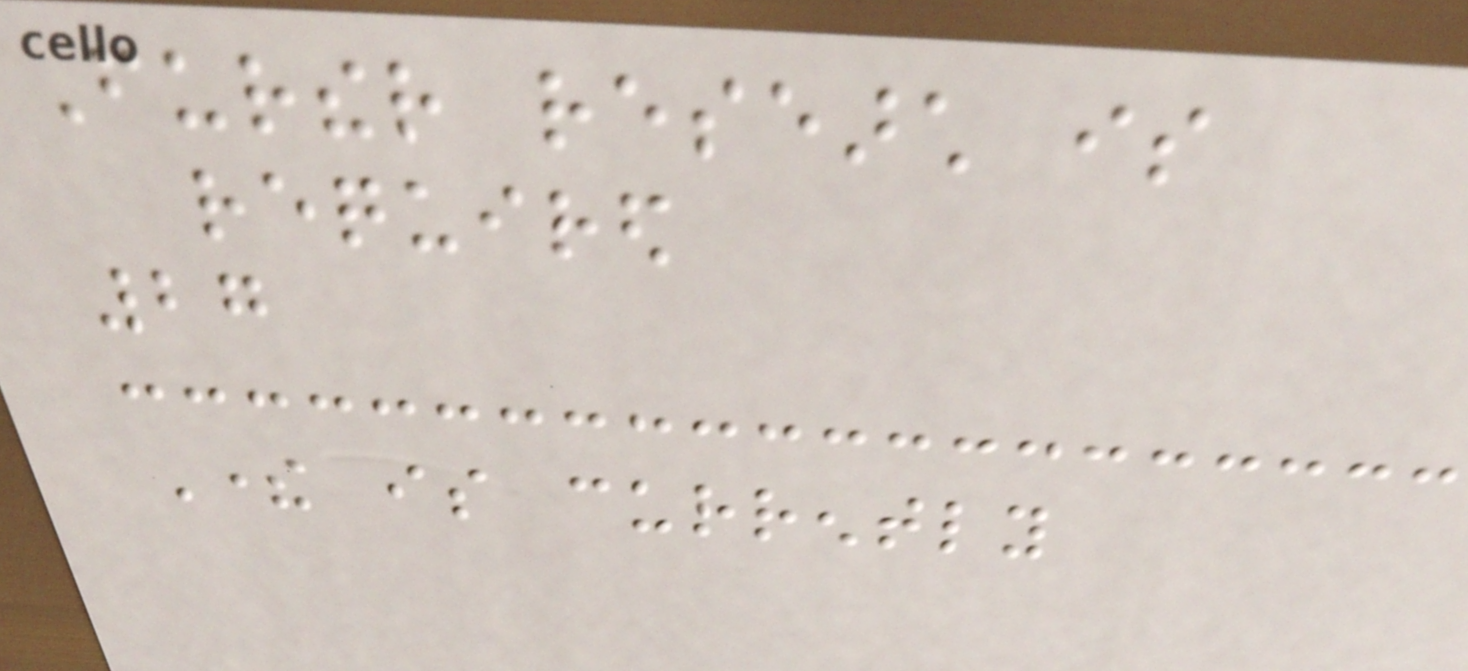Further research is
required
27
There is currently
